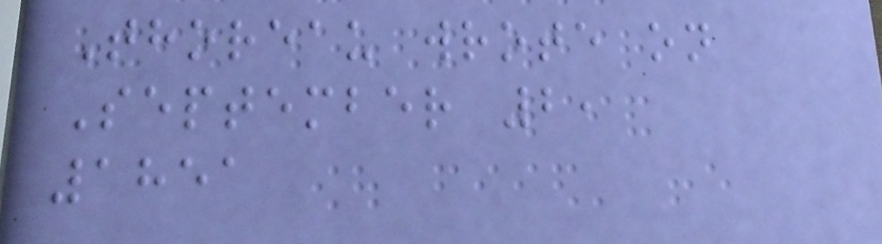Thoreau wrote on
September 2,
1851
